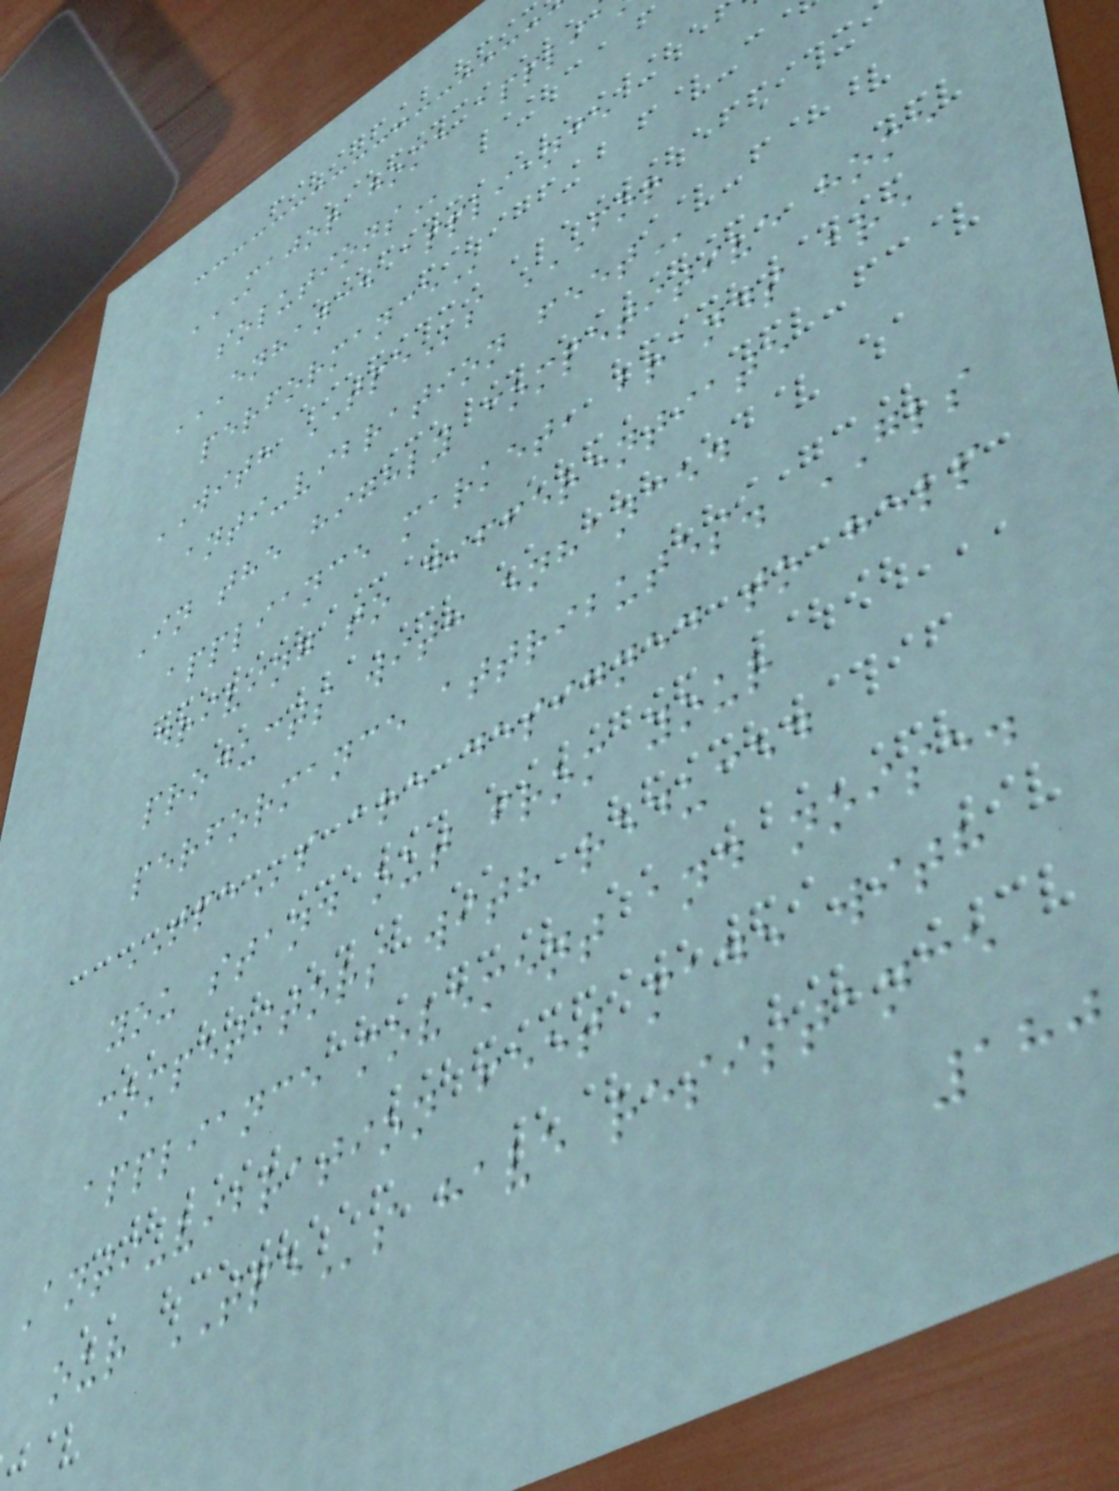ENHANCE APPLIANCE
WITH TPEs FOR
anti-vibration
In the highly competitive home
appliance market, brands are
driving to differentiate
products with enhanced
performance attributes. GLS
TPEs are designed to help
you stand out from your
competitors with reduced
appliance movement and noise.
Anti-vibration feet made with
our TPEs have resistance
180
